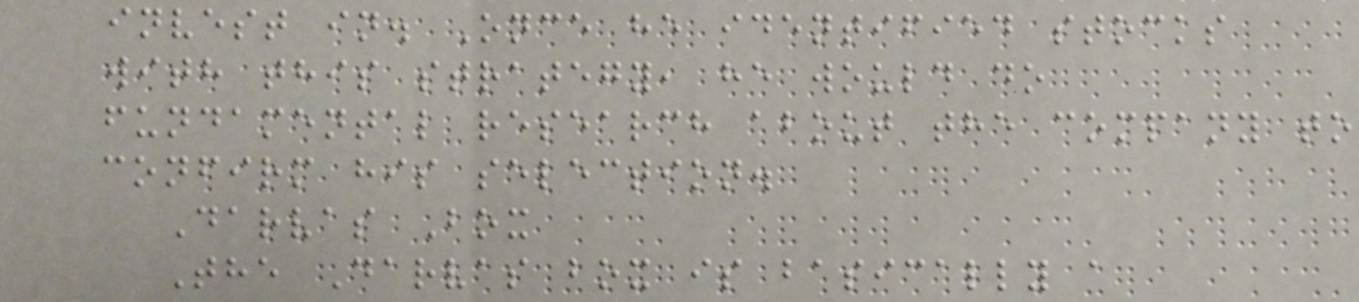invest in. Once he identified stocks
with this strategy, he would do
fundamental research about the company to
confirm his selection.
Darvas Box
The Darvas box is basically a
